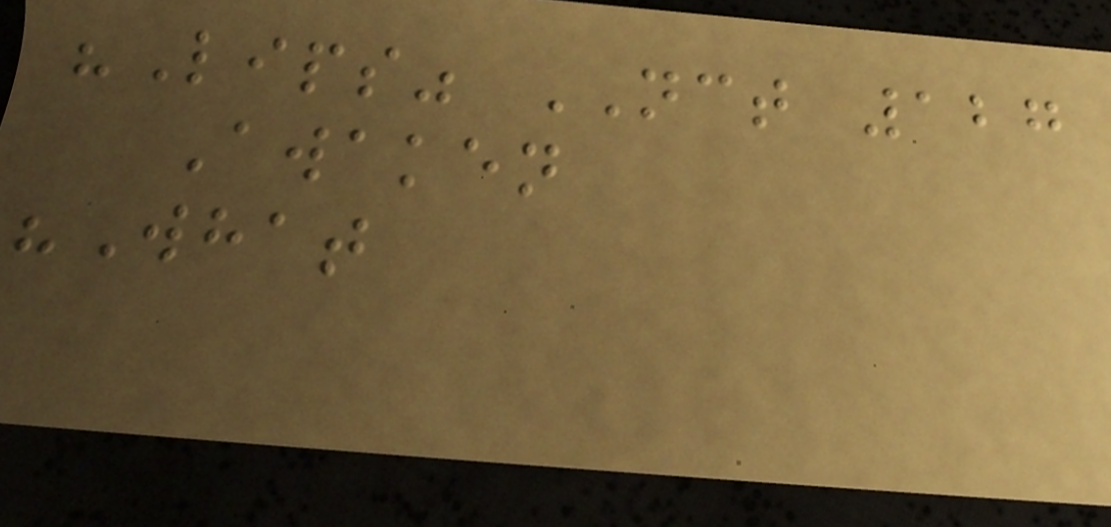"Lips" NCT 127
Awaken
"What
